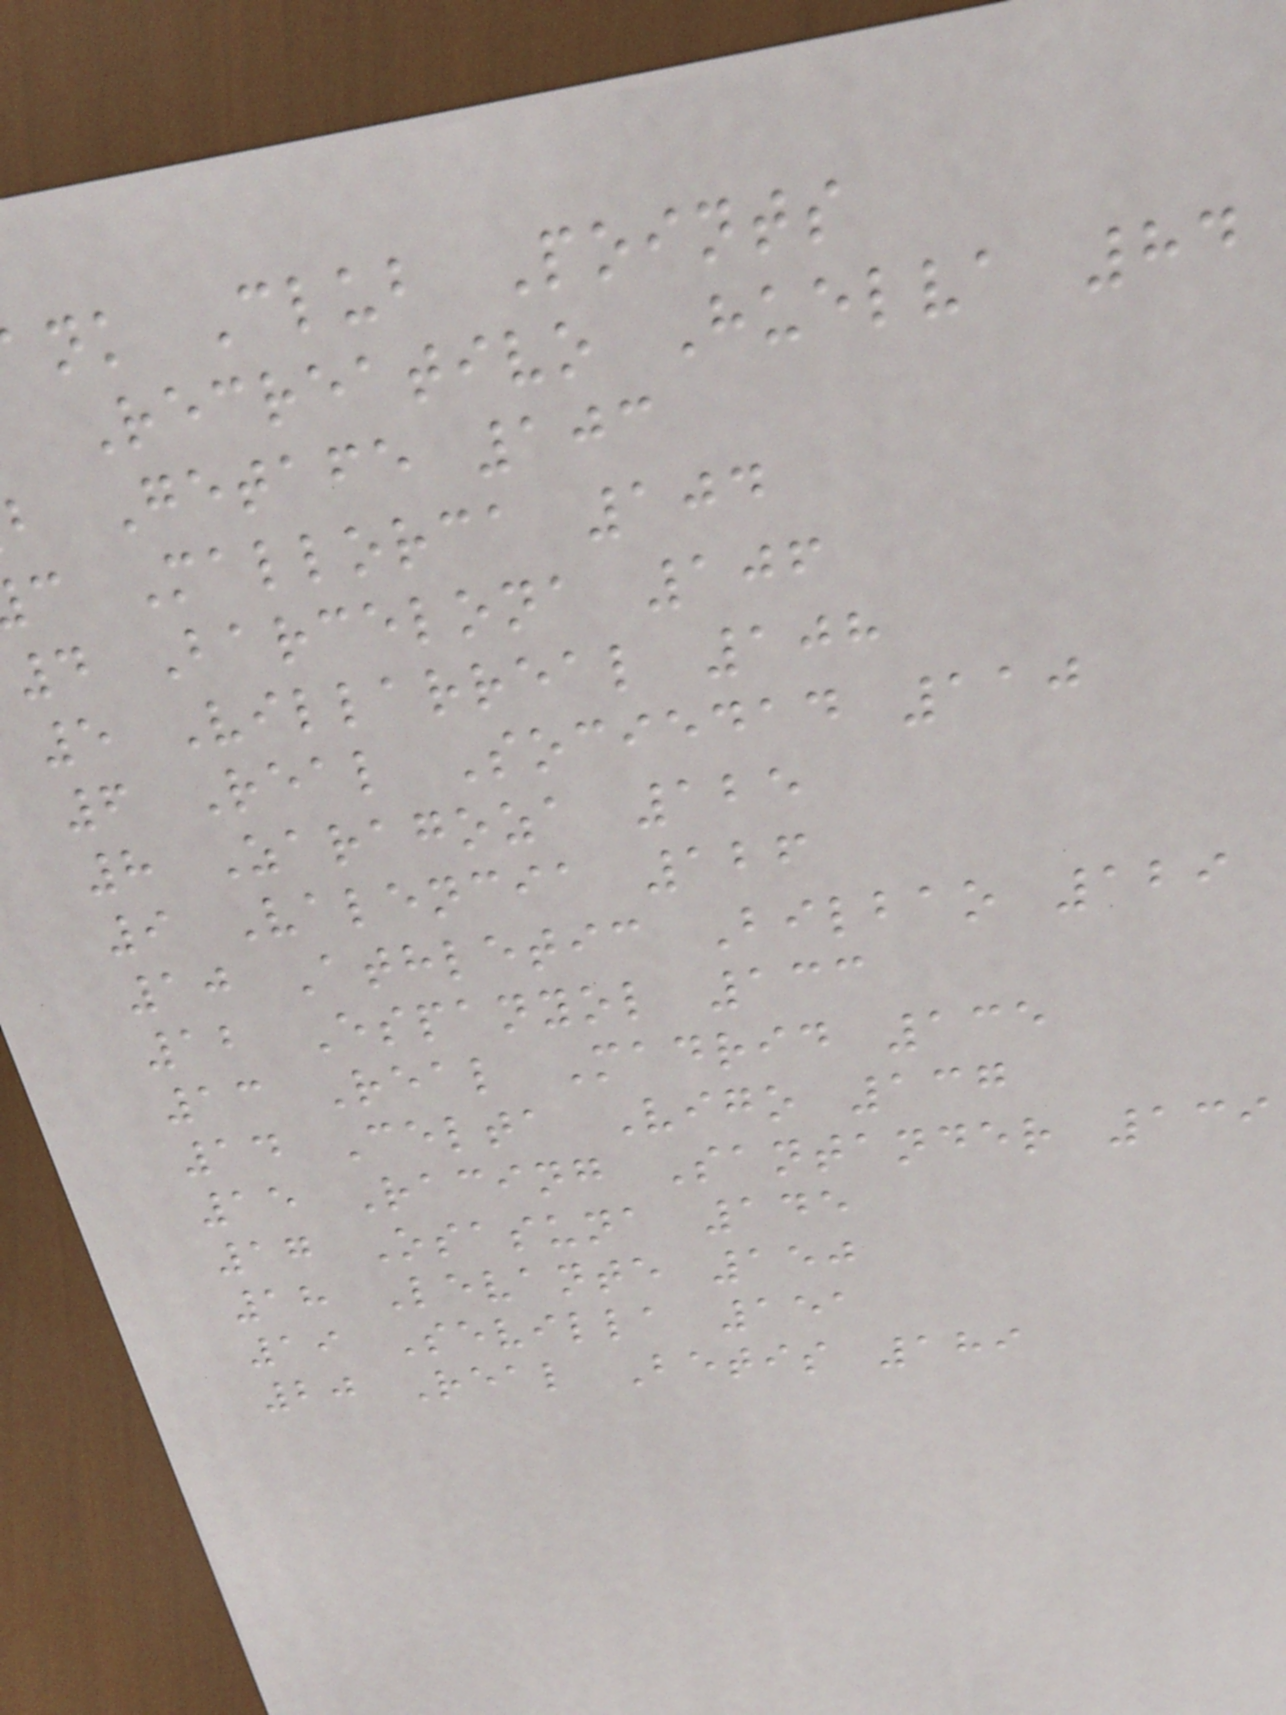nk Club Points
Recreativo Huelva 84
b Getafe 103
c Mallorca 104
4 Barcelona 106
5 Villarreal 108
6 Real Sociedad 110
8 Zaragoza 125
9 Valencia 126
10 Athletic Bilbao 129
12 Espanyol 133
13 Real Madrid 135
14 Celta Vigo 137
15 Racing Santander 139
17 Osasuna 145
18 Levante 150
19 Sevilla 151
20 Real Betis 189
